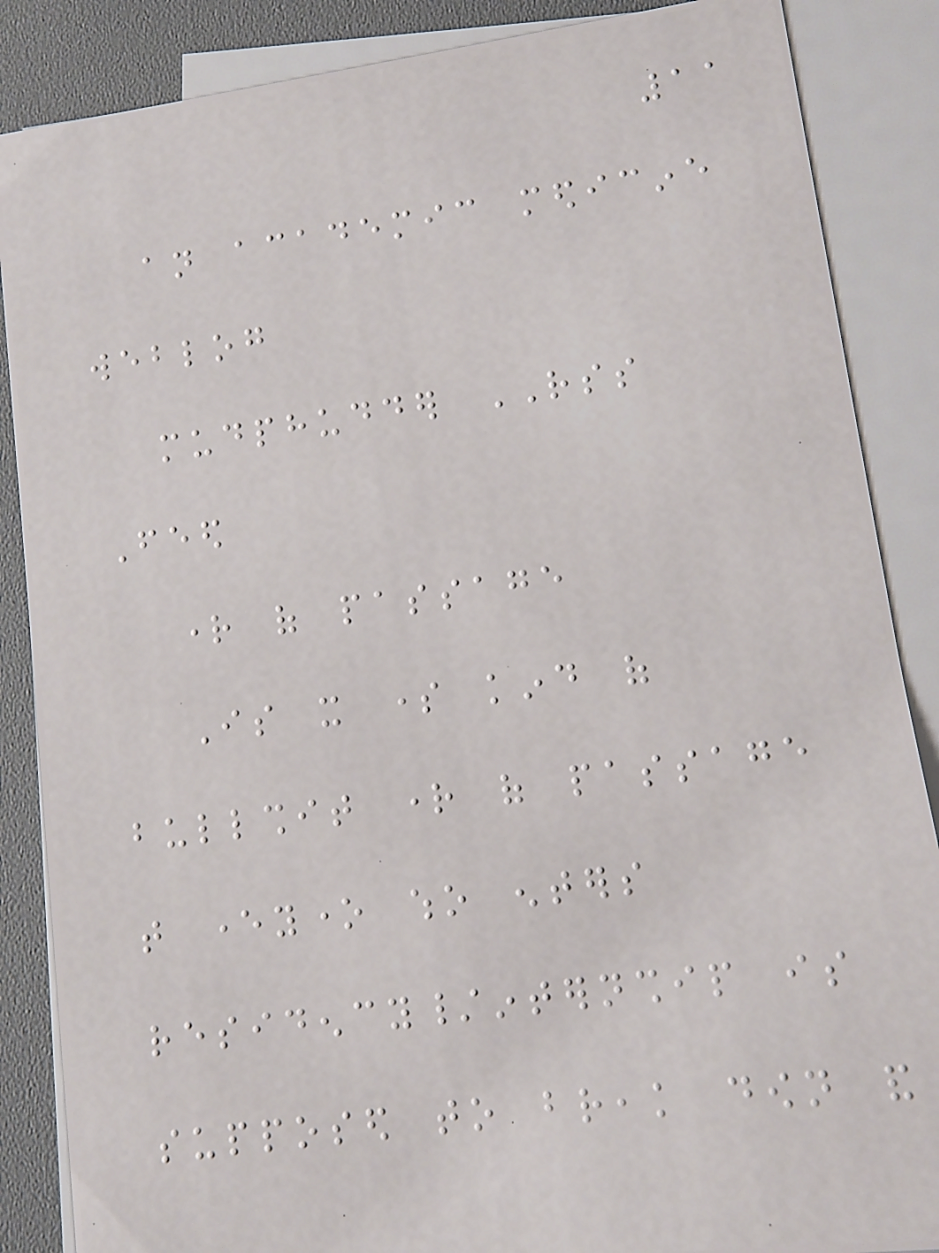11
an academic medicine
weblog
mudphudder RSS
Feed
right of passage
Is it some kind of
bullshit right of passage
that everyone who enters
residency/internship is
supposed to break down and
